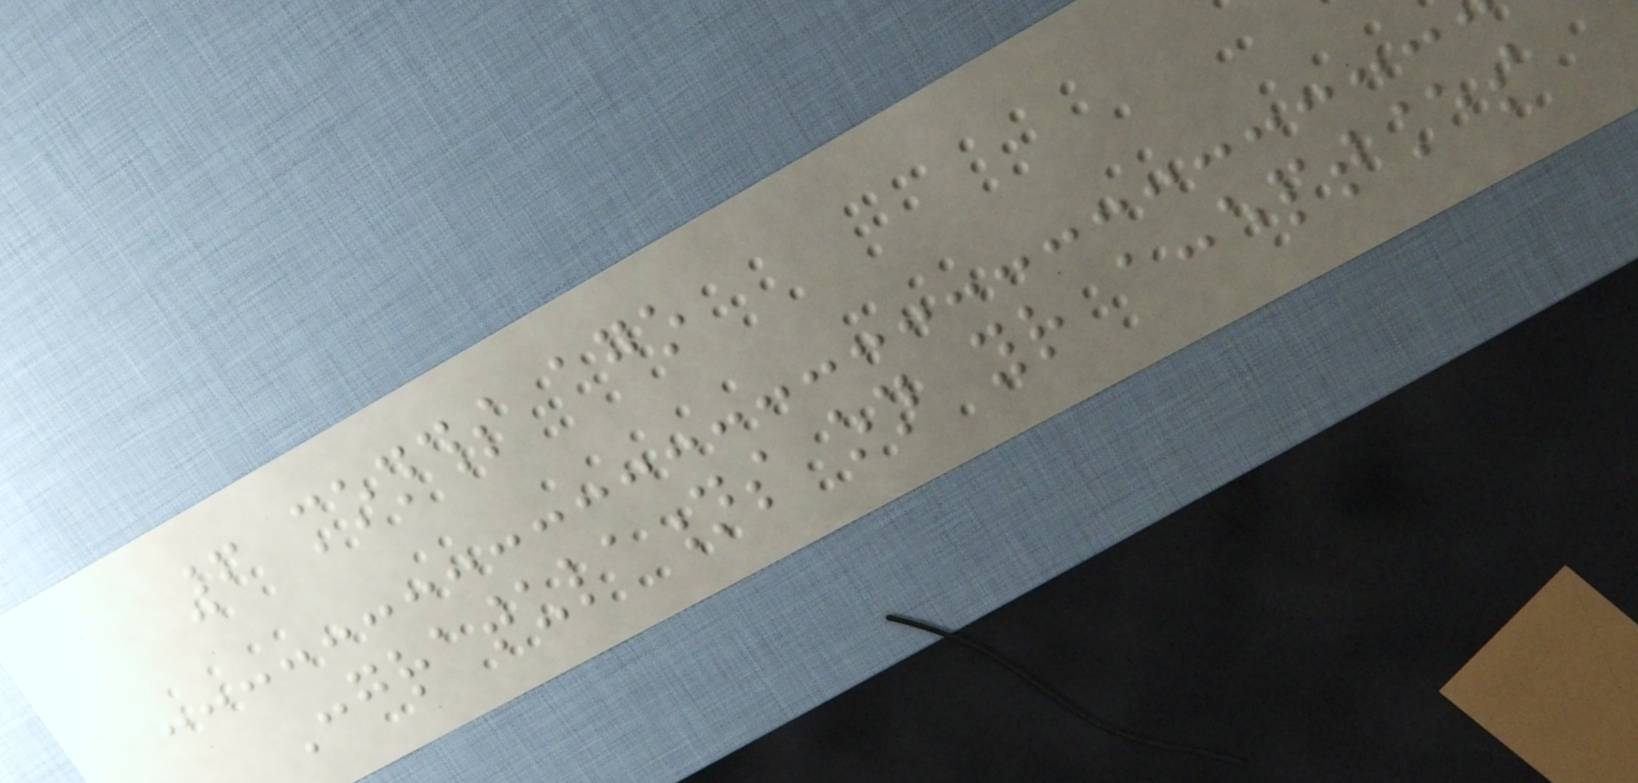6 months ago
Congratulations on your acceptances
